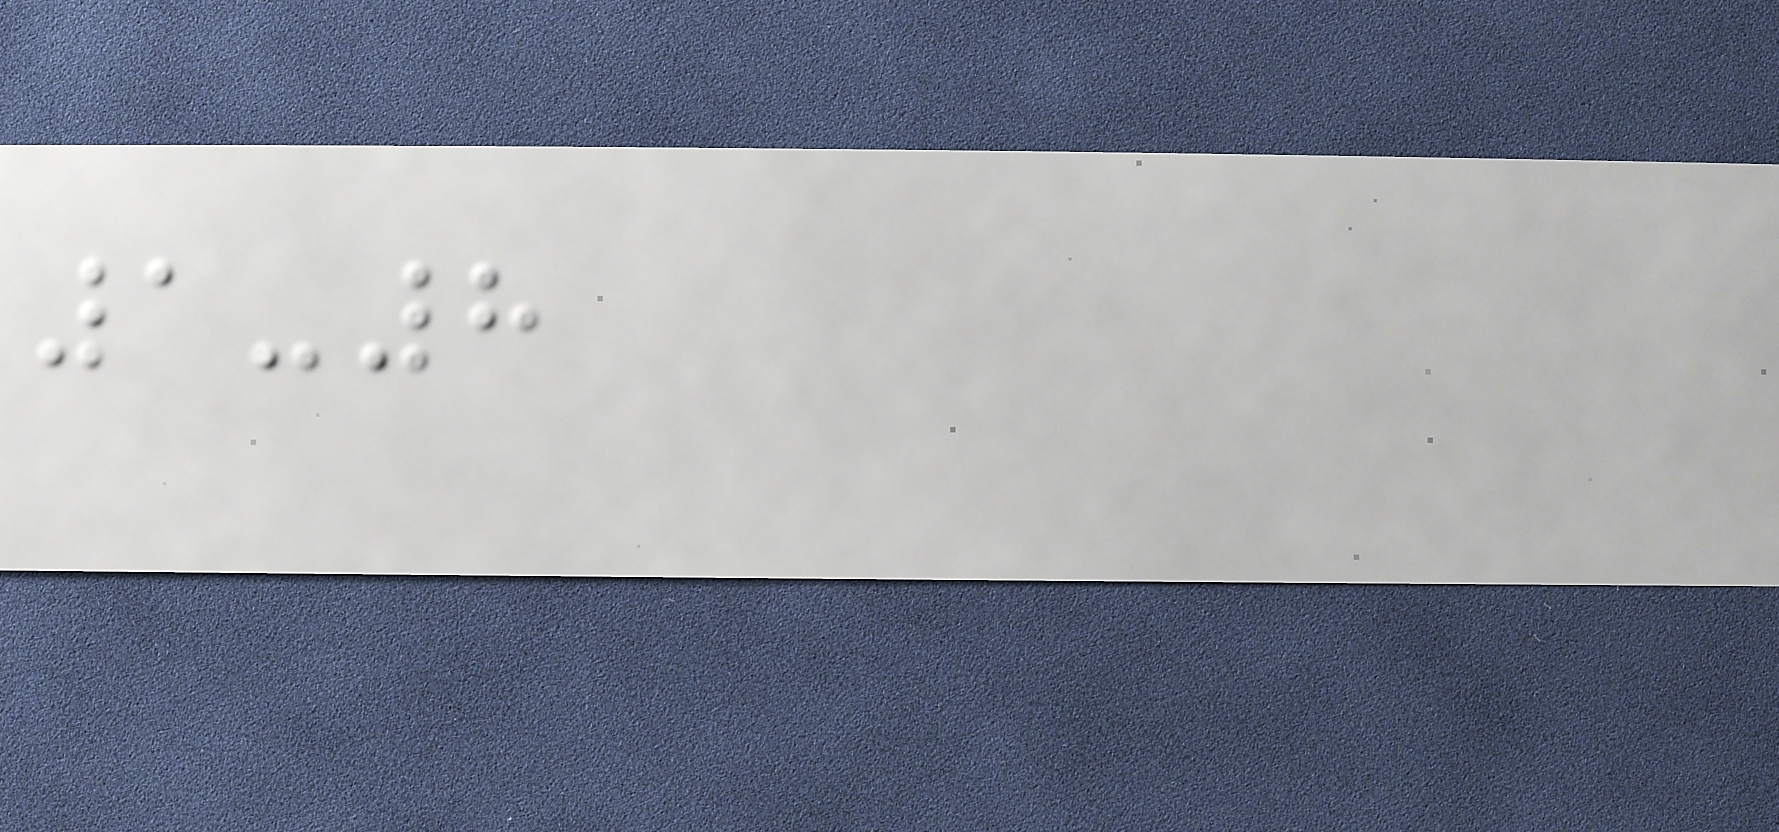1-8
